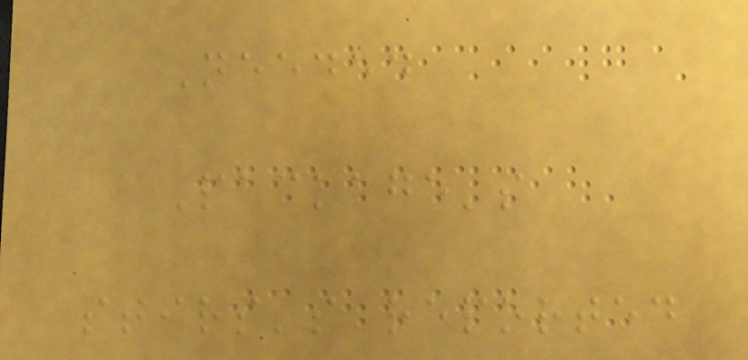Needed
Package's
stirs's reported
